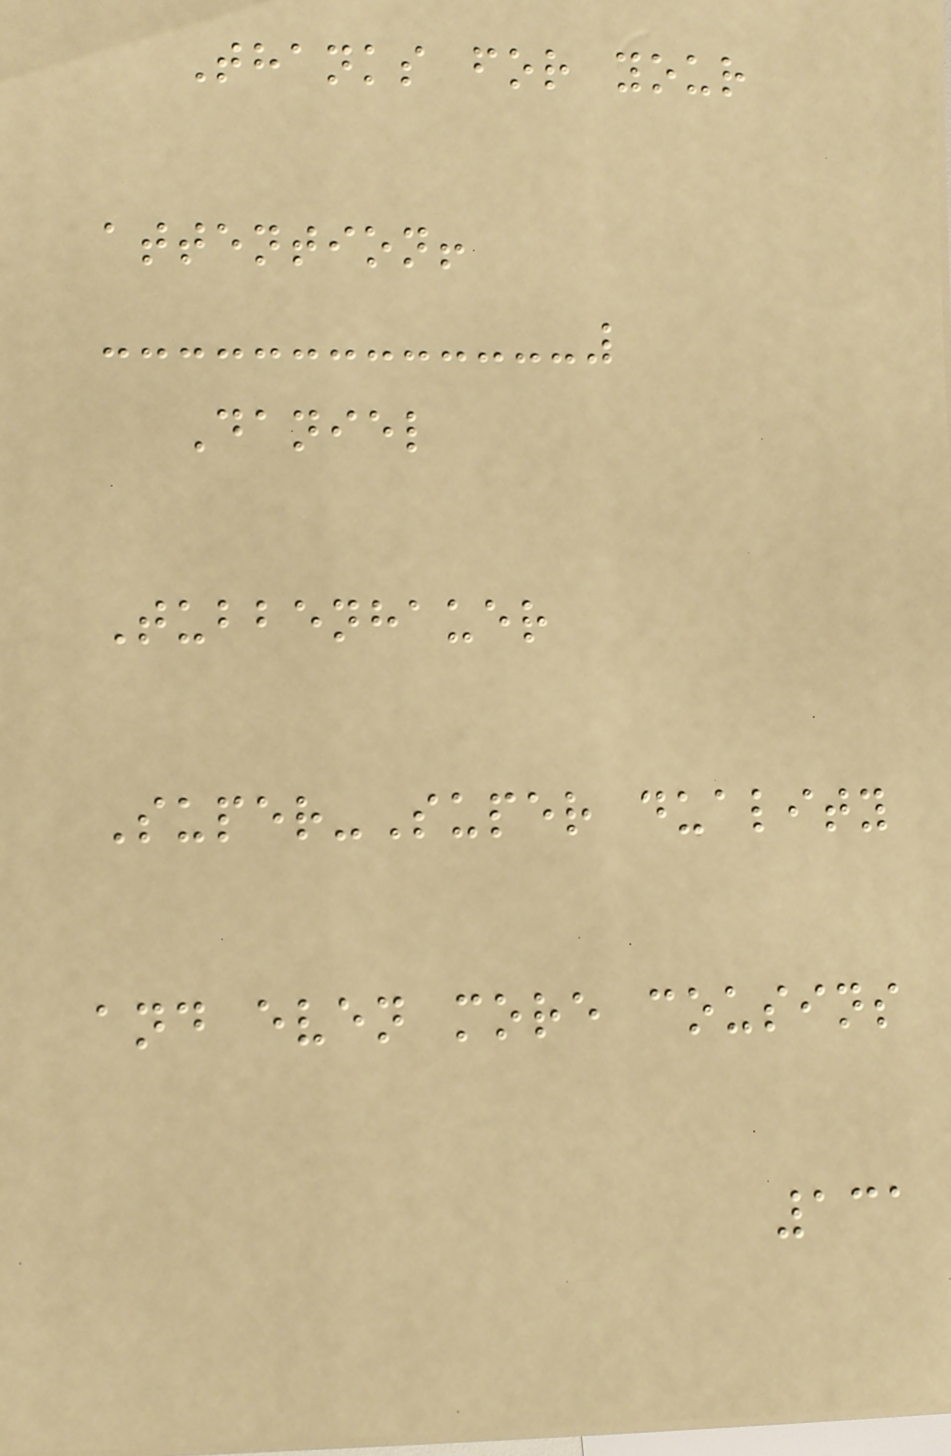Thanks for your
attention!
Daniel
Tubbenhauer
Super-Super duality
and even more cousins
131
